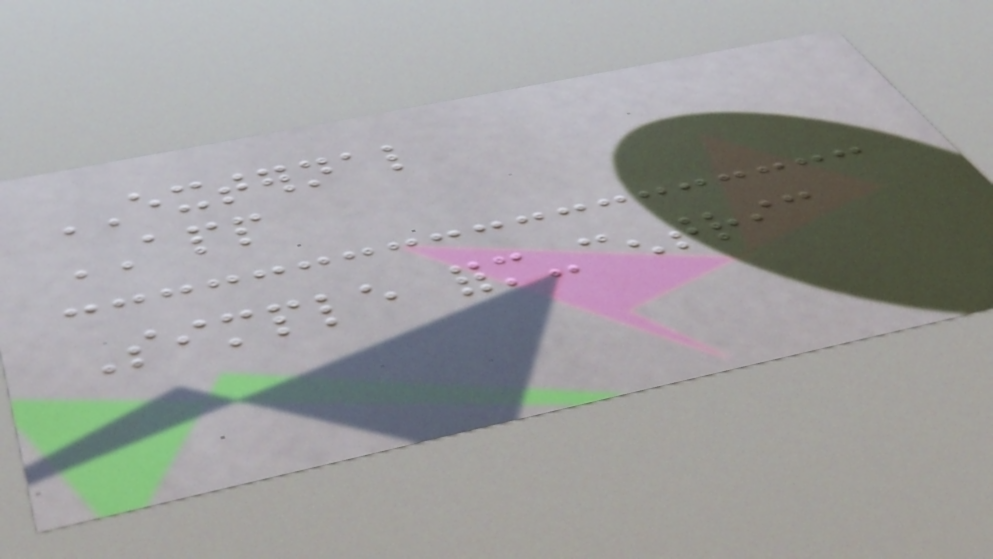EXTERNAL
APP
Simple form-centric
